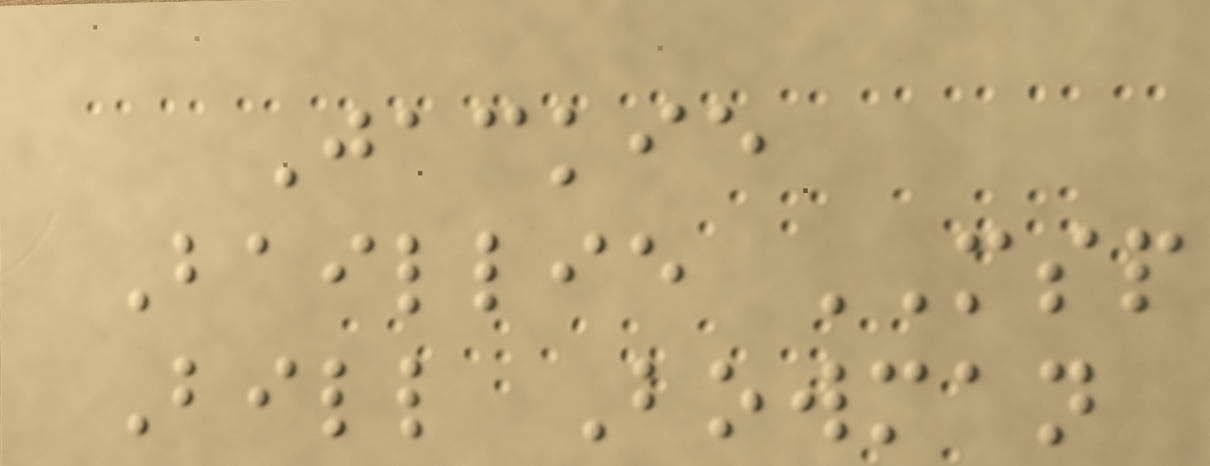Jackie
Baillie MSP
Bill Bowman
